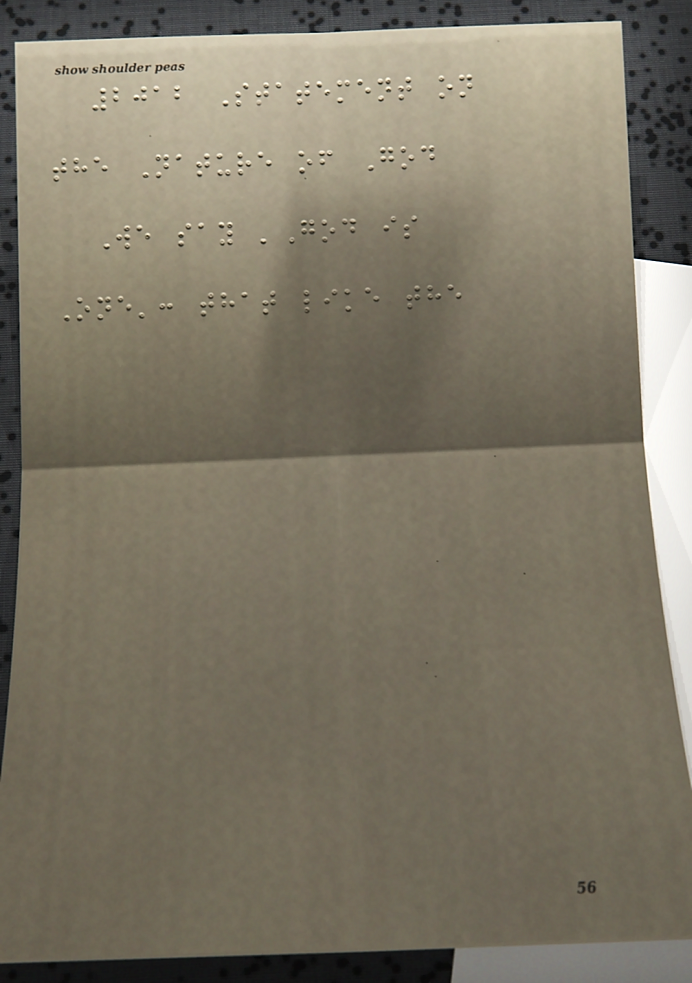2012 Statement on
the Nature of God
We say 'God is
One': that like the
